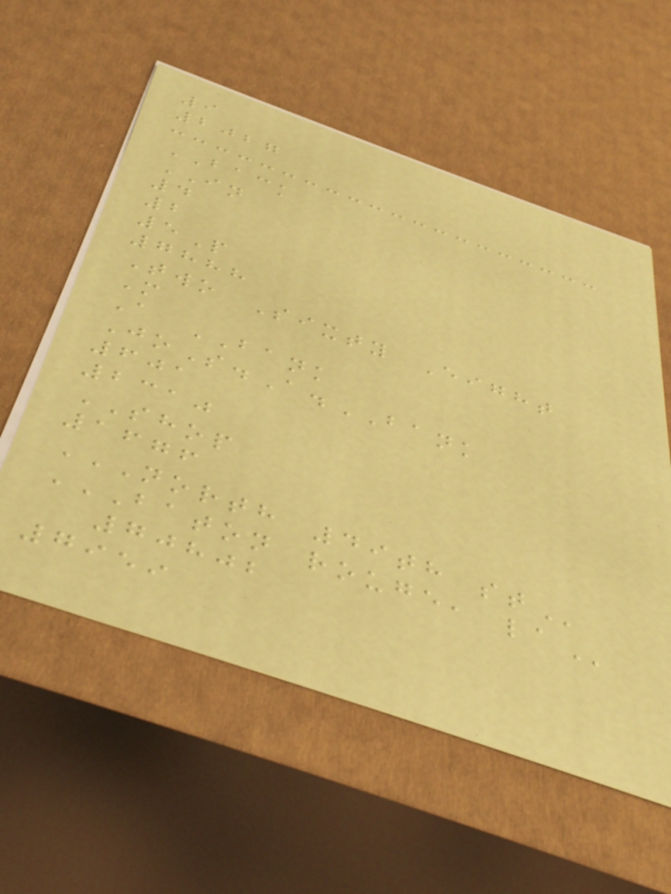9
2027
BACK
IN
4
2
5P
7888
Two Sixty Eight
M
A BANK
JoS.A.BANK
601
2310
SHOP
1676
NORTH 49TH ST
BATON ROUGE, LA
70802
7959
